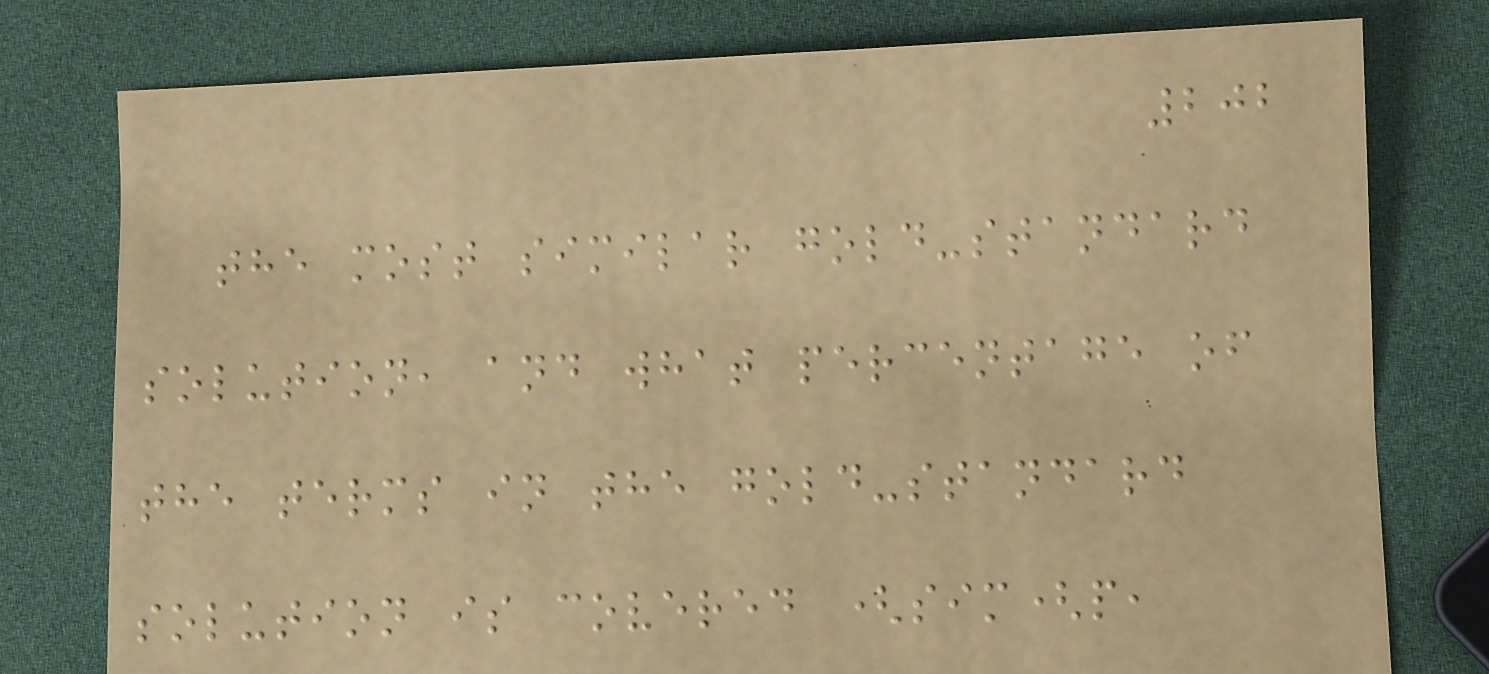202
the most similar gold-standard
solution, and what percentage of
the terms in the gold-standard
solution is covered (sim(p,
